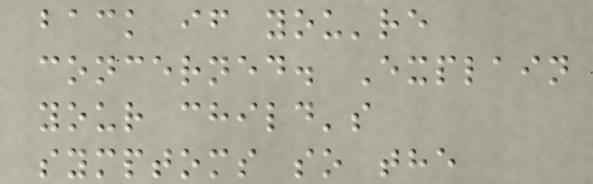back if you're
concerned. Explain
your child's
symptoms so the
